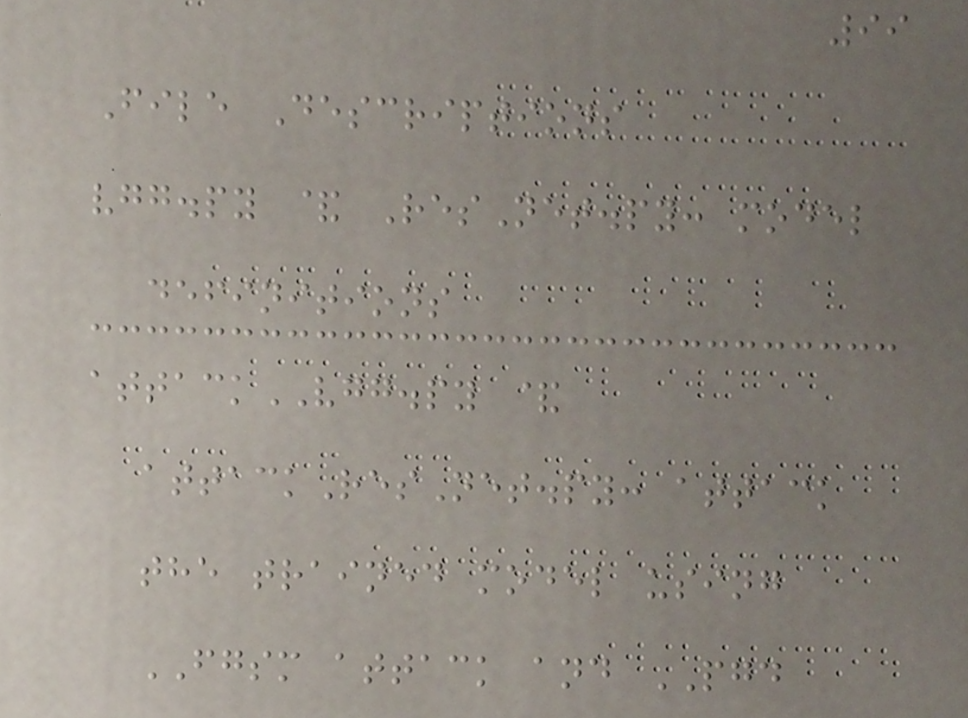99
File Descriptions
vgg.py & ResNet.py: model
definitions
attackVGG.py &
attackResNet.py: attack
the trained model using
FGSM attack and PGD
